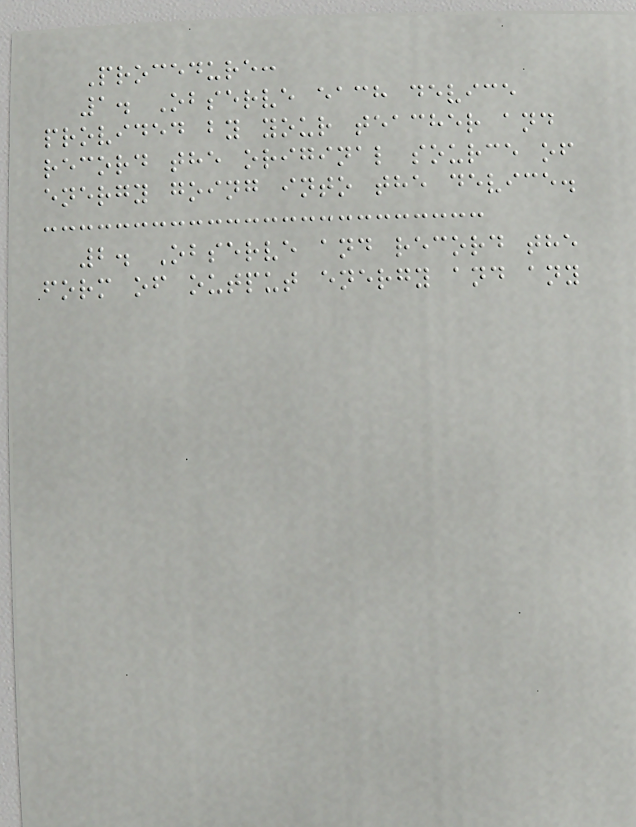Procedure:
1. Observe each device
provided by your teacher and
record the original source of
energy going into the device.
2. Observe and record the
form of output energy and any
